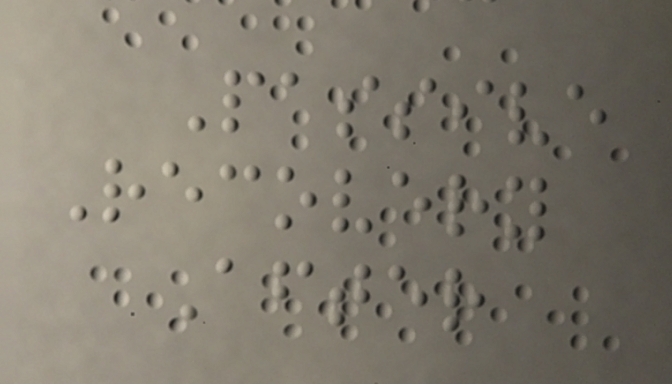Passive
Recovery
After
